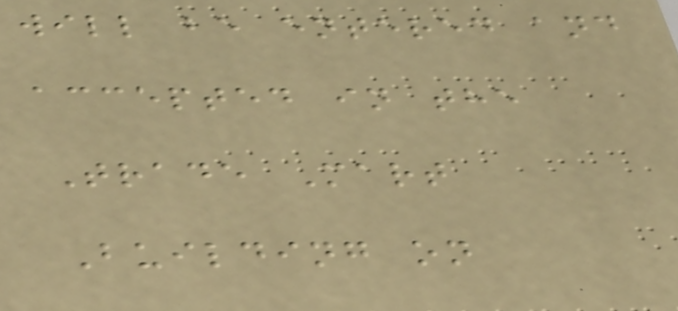will be entered and
accepted in the
Trade Mart
Building on
